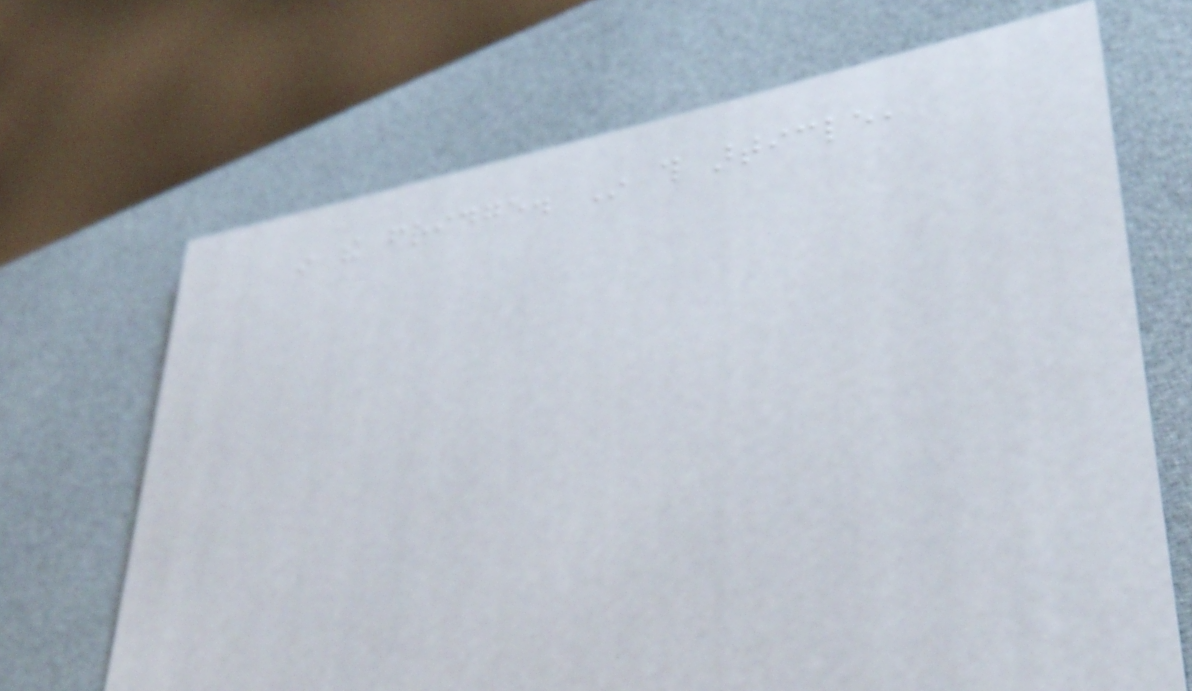in the fridge. In this article,
